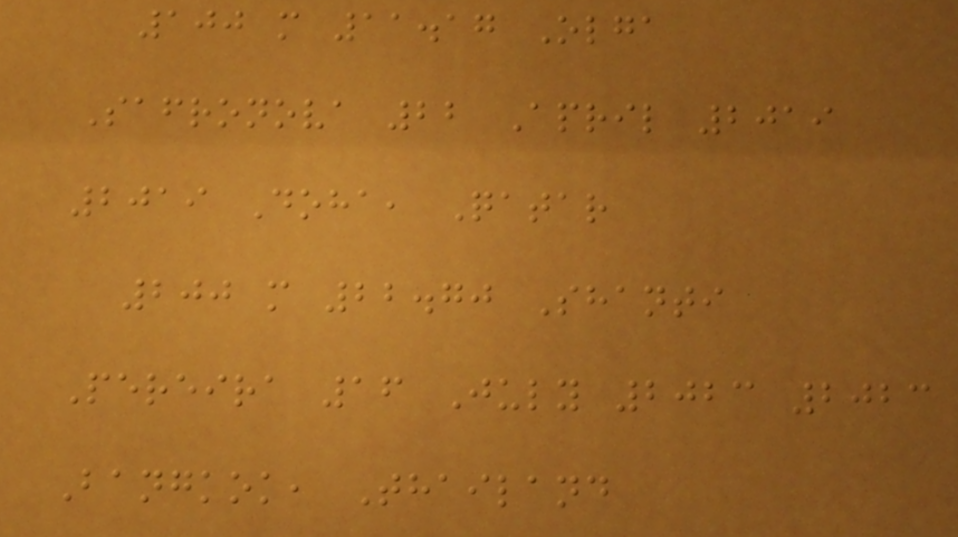100 m 11.17 Olga
Safronova 22 April 2019
2019 Doha, Qatar
200 m 22.70 Shanti
Pereira 16 July 2023 2023
Bangkok, Thailand
